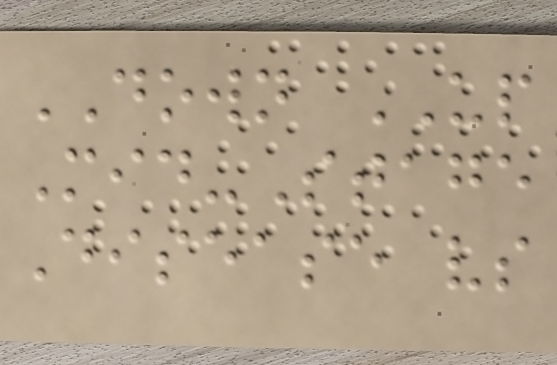DOWN UP
Mid-Stage
Disease vs
